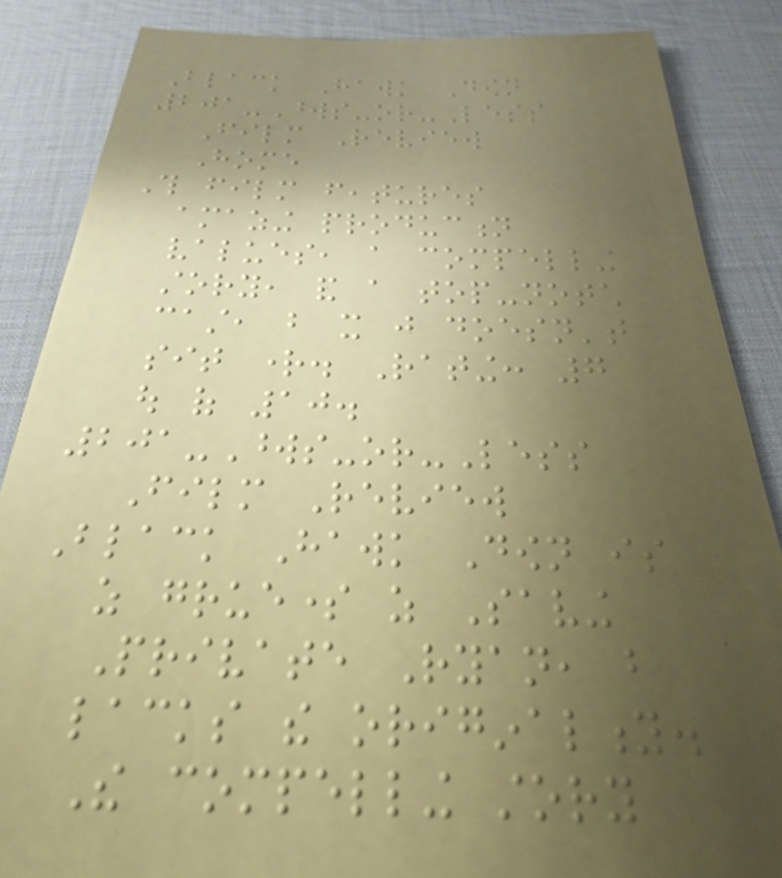Black Hawk Down
201-Words-or-Less
Film Review
Home
This film features
amazing production
values, a compelling
story, and a top-notch
cast, but it just doesn't
sit right. Rating: 7
out of 10.
201-Words-or-Less
Film Review
Black Hawk Down is
as gruesome as Saving
Private Ryan, but
lacks the originality.
The compelling story
